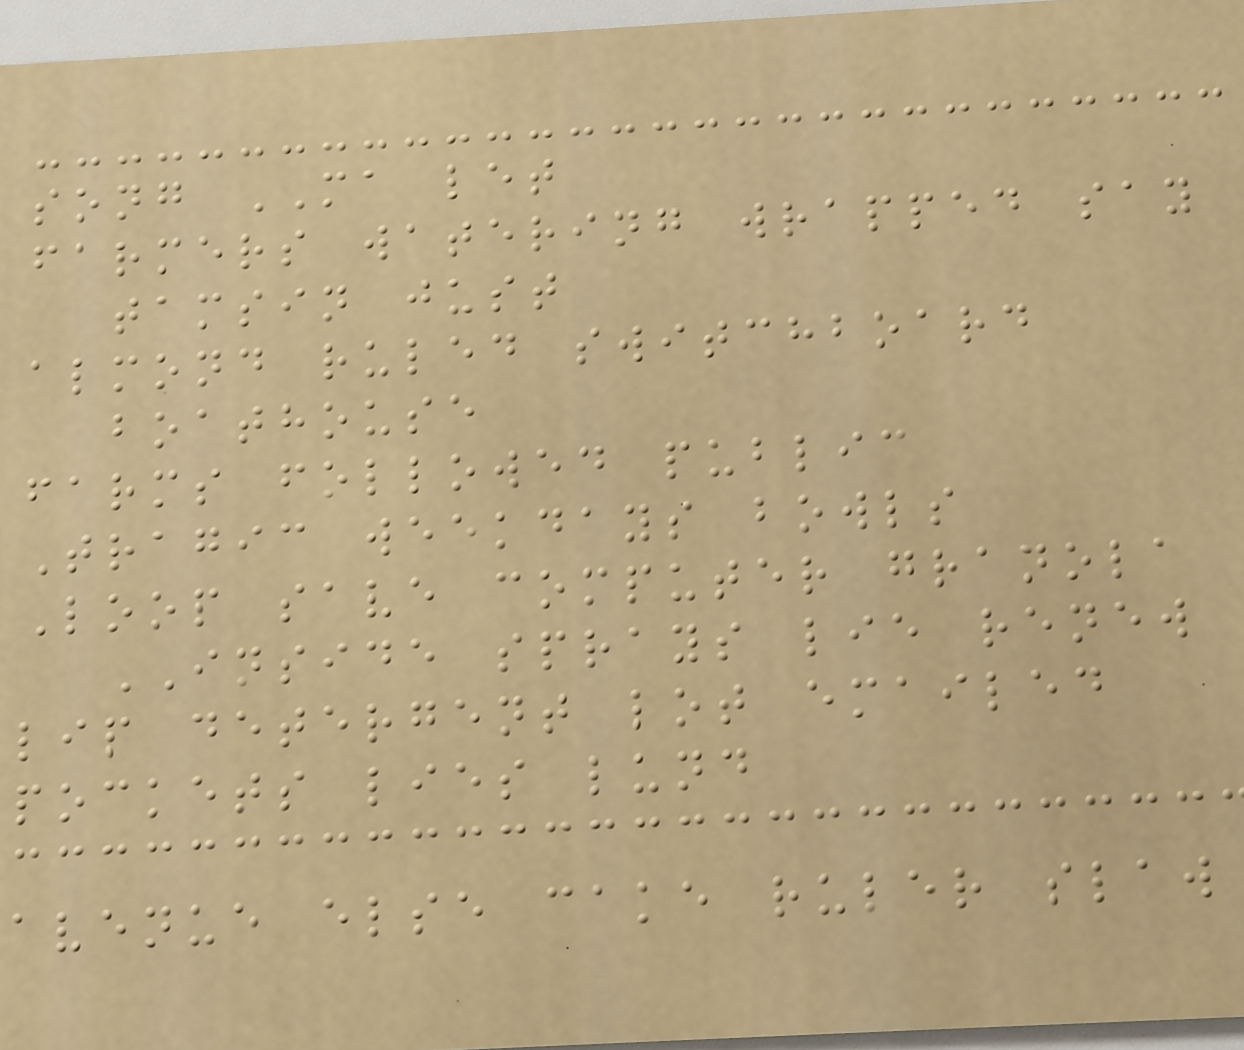song MA let
farmers watering wrapped say
tamsin just
almond ruled switchboard
boathouse
farms followed public
Tragic weekdays bowls
Loop save computer granola
INSIDE sprays lie renew
lip detergent lot emailed
pockets lies lund
avenue else cake ruler slaw
